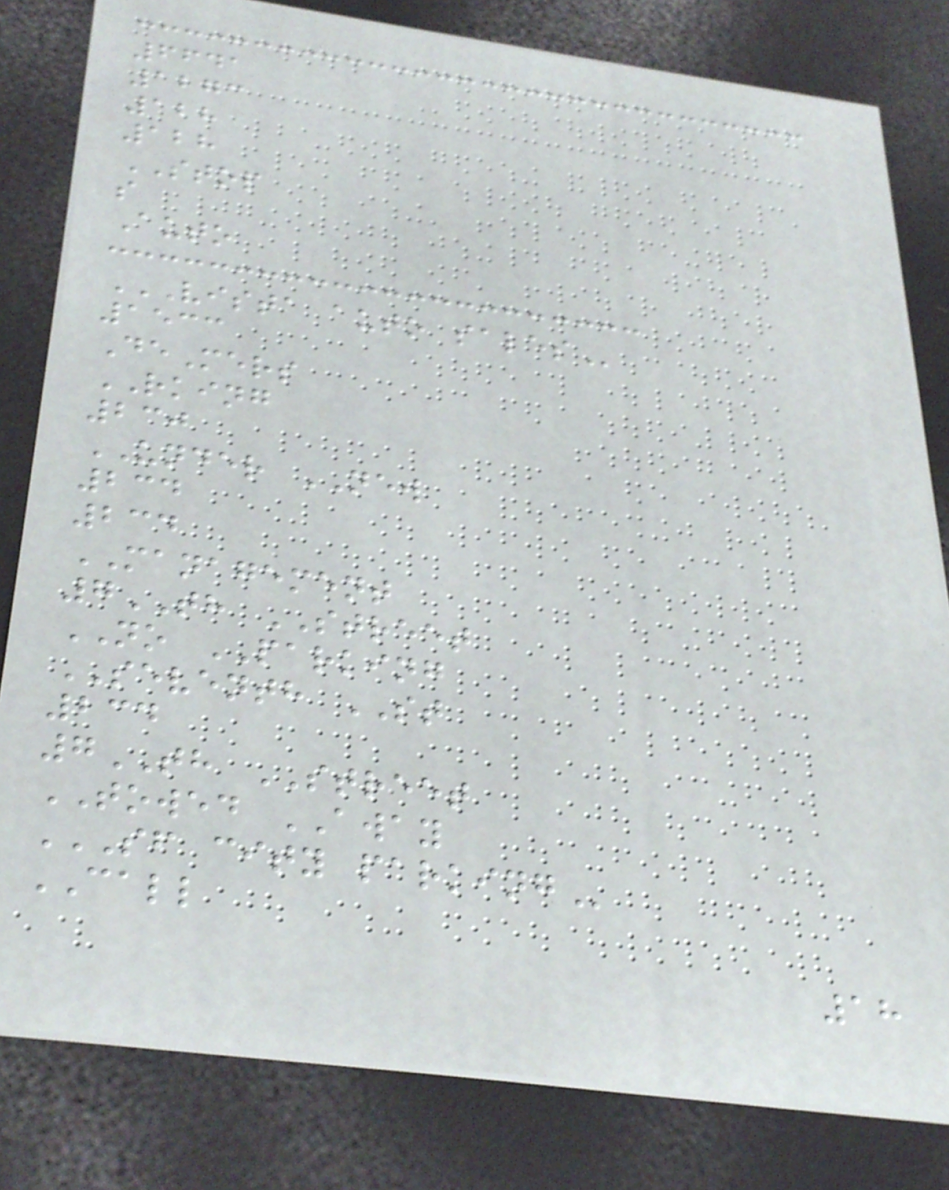6641
1273
128
128
STOP
s
Auto
VISTA AUTO SALES
1533
DeMers
RKING
230
UNDER NEW
234
234
MANAGEMENT
7TH STREET
NO PARKING
SEVENTH ST
234
7TH STREET
TOWED AWAY
SF CITY PARKING
CALL
18
